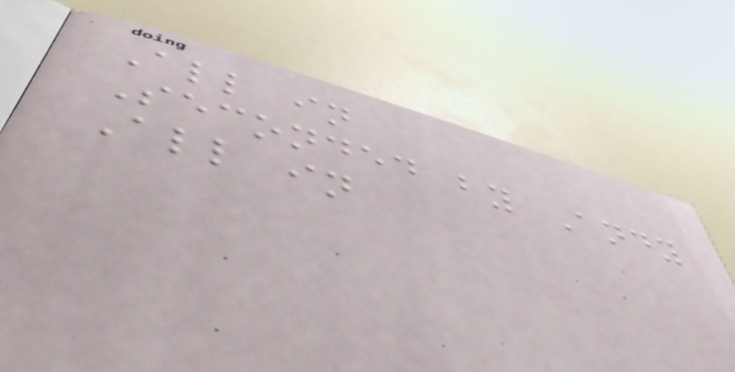All in
Seconded by Andy
All in
